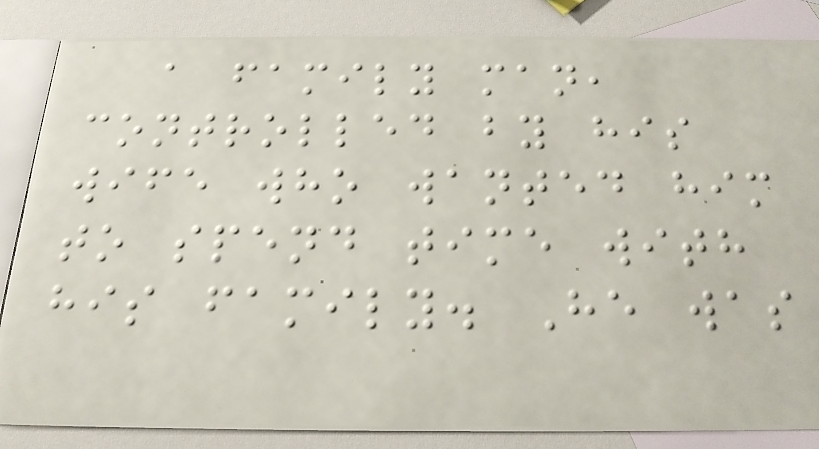a family man,
controlled by his
wife who wanted him
to spend time with
his family. He was
